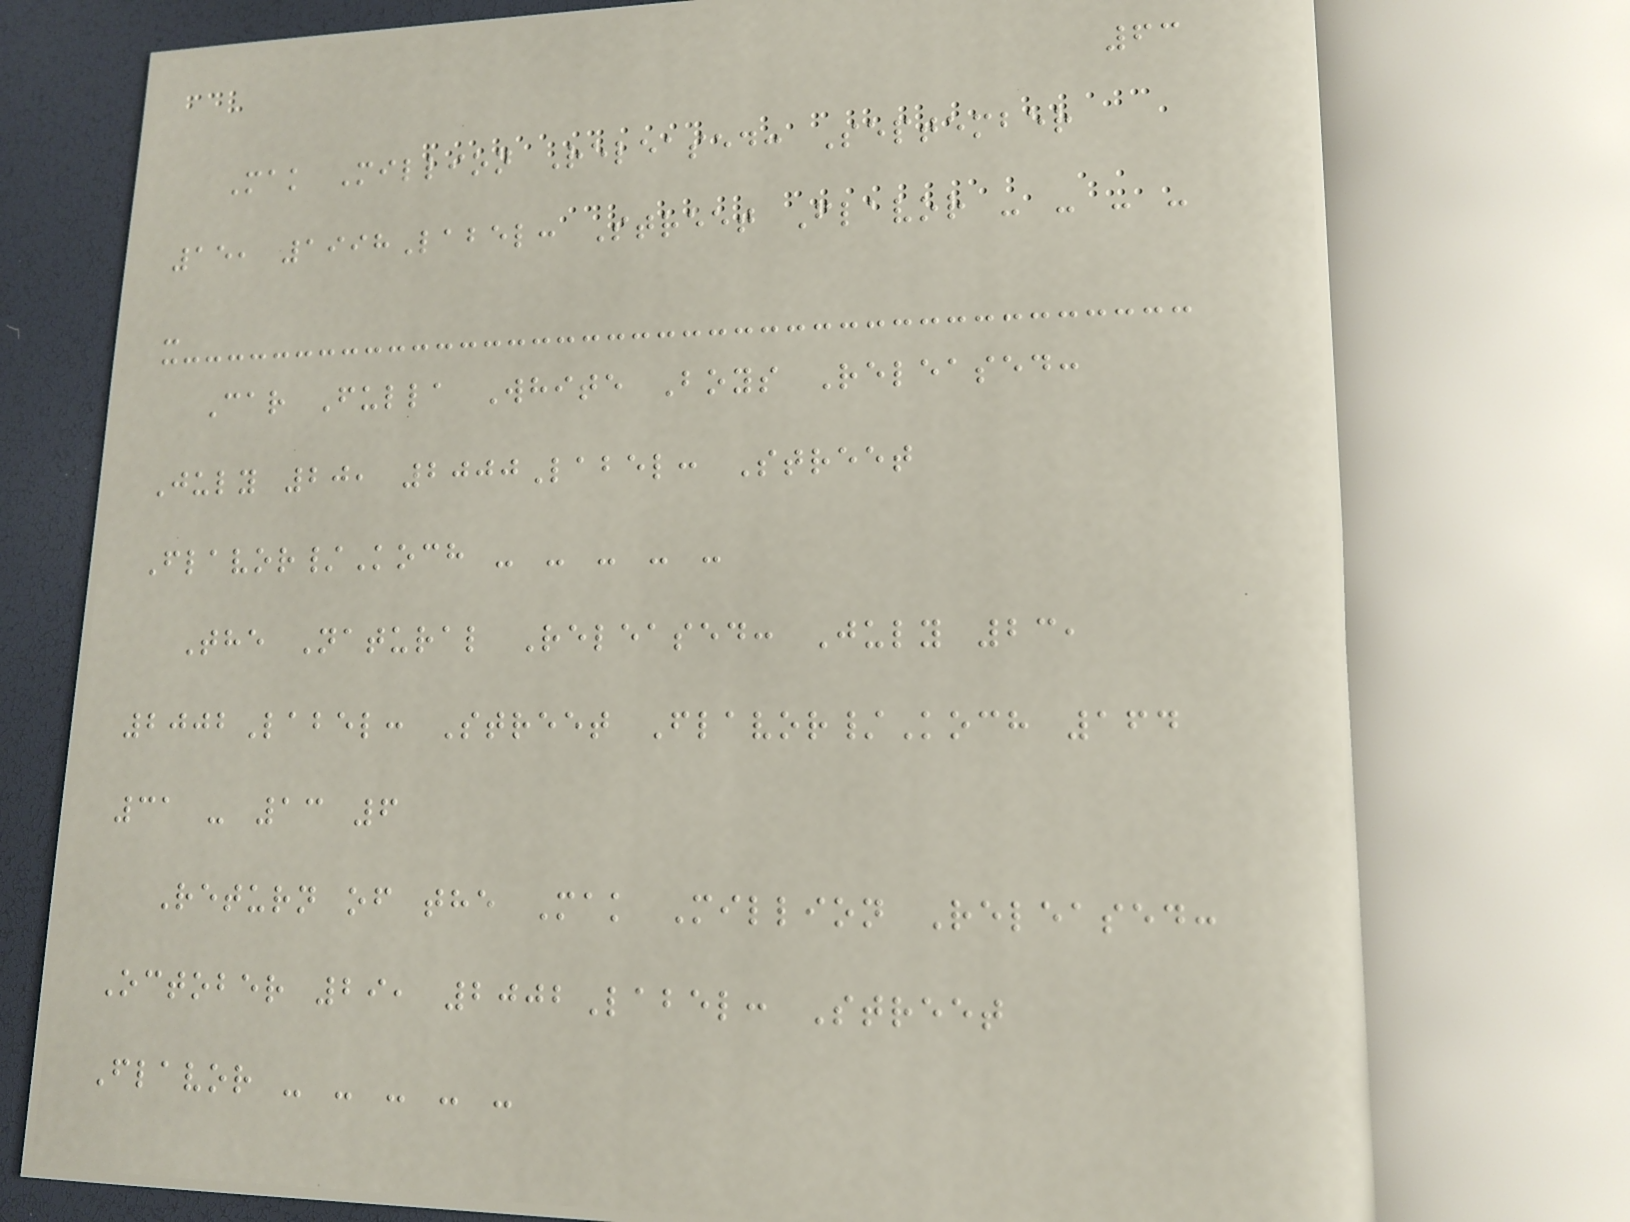63
Mak Million Released: September
15, 1998Label: Street Flavor - - - -
-
Car Fulla White Boys Released:
July 20, 2000Label: Street
Flavor/Koch - - - - -
The Natural Released: July 23,
2002Label: Street Flavor/Koch 164
31 - 13 6
Return of the Mak Million Released:
October 29, 2002Label: Street
Flavor - - - - -
